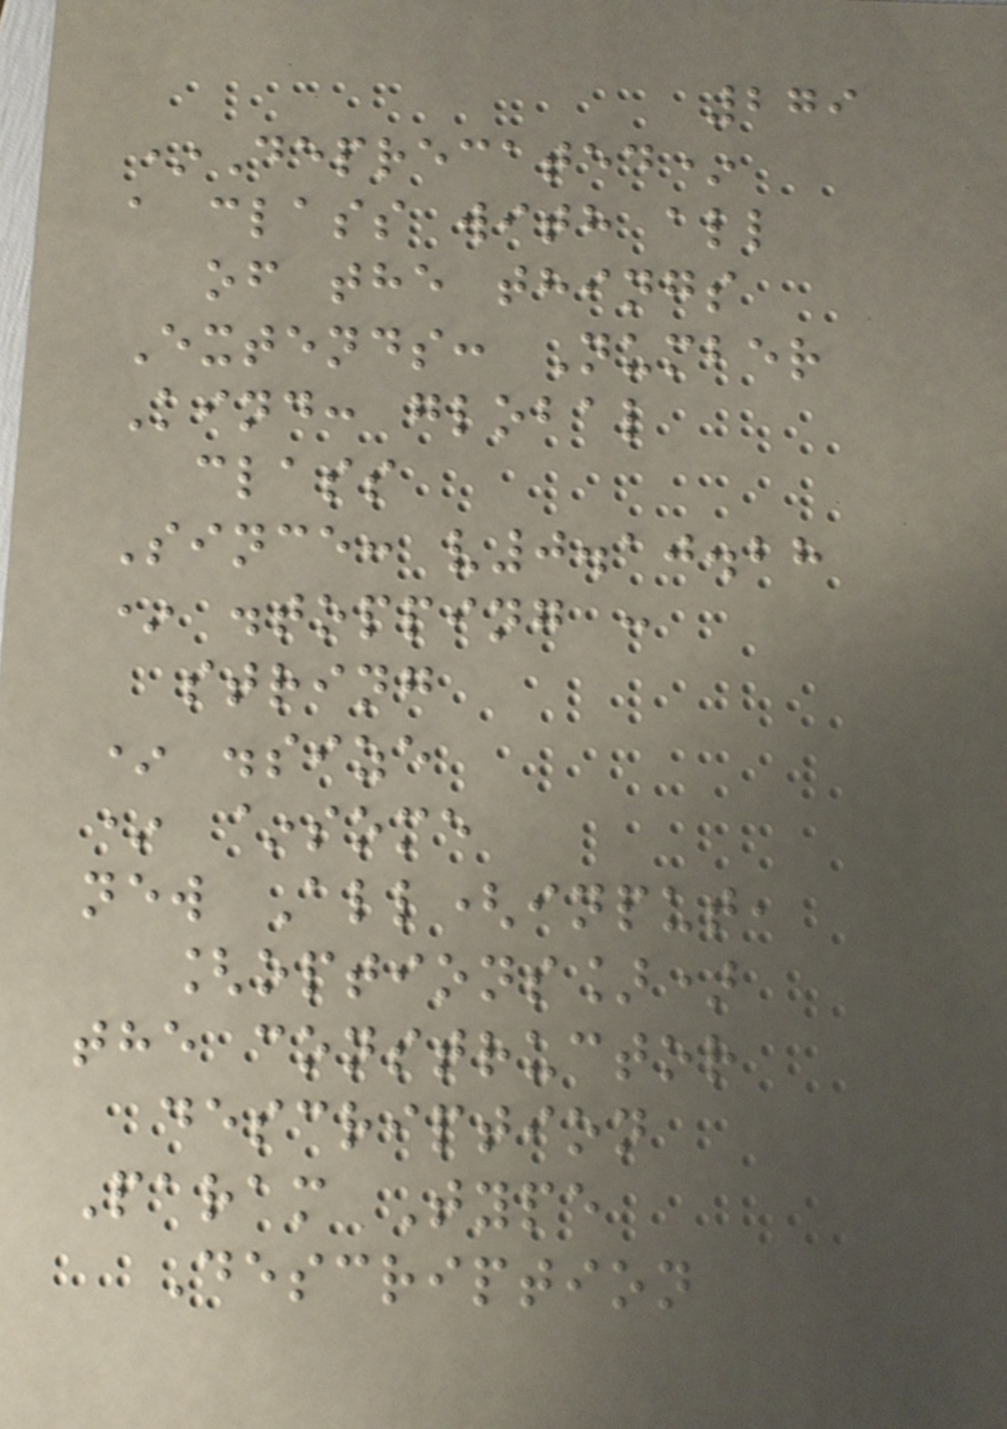279
*Deprecated*
a class with all
of the things
Extends: Number
Kind: global
class
Since: v0.10.28
* .topping :
string
* .size
* ~some
new All(input,
[options])
the constructor
description
Param Type
Description
